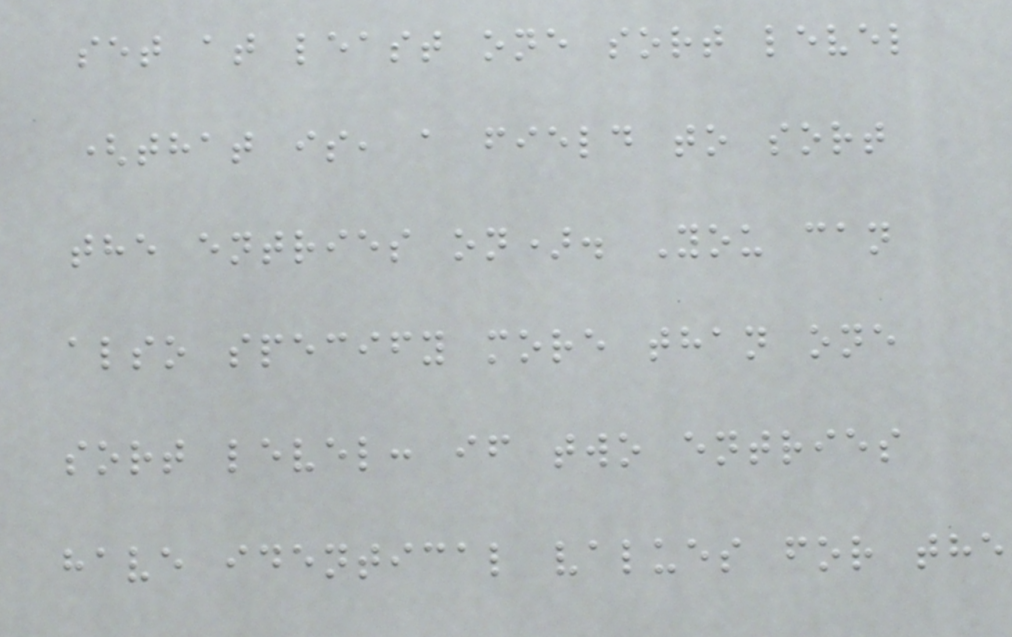set at least one sort level
(that is, a field to sort
the entries on). You can
also specify more than one
sort level: if two entries
have identical values for the
